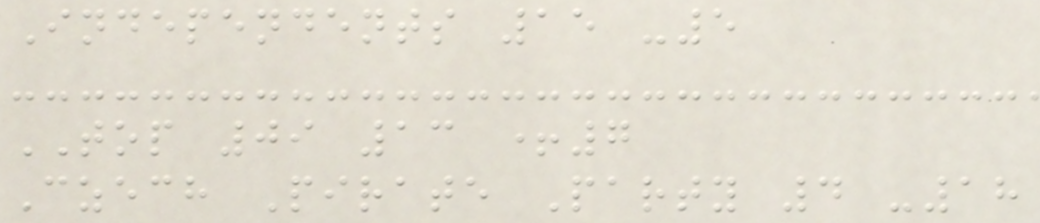Independents 15 -5
TOP 09 13 +7
Czech Pirate Party 4 -18
